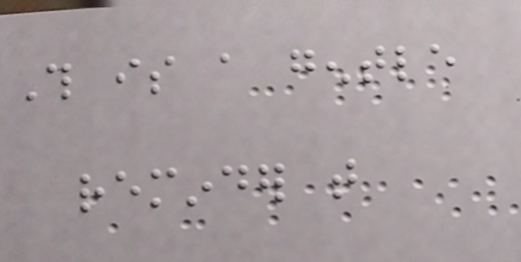This is a gentle
reminder that
